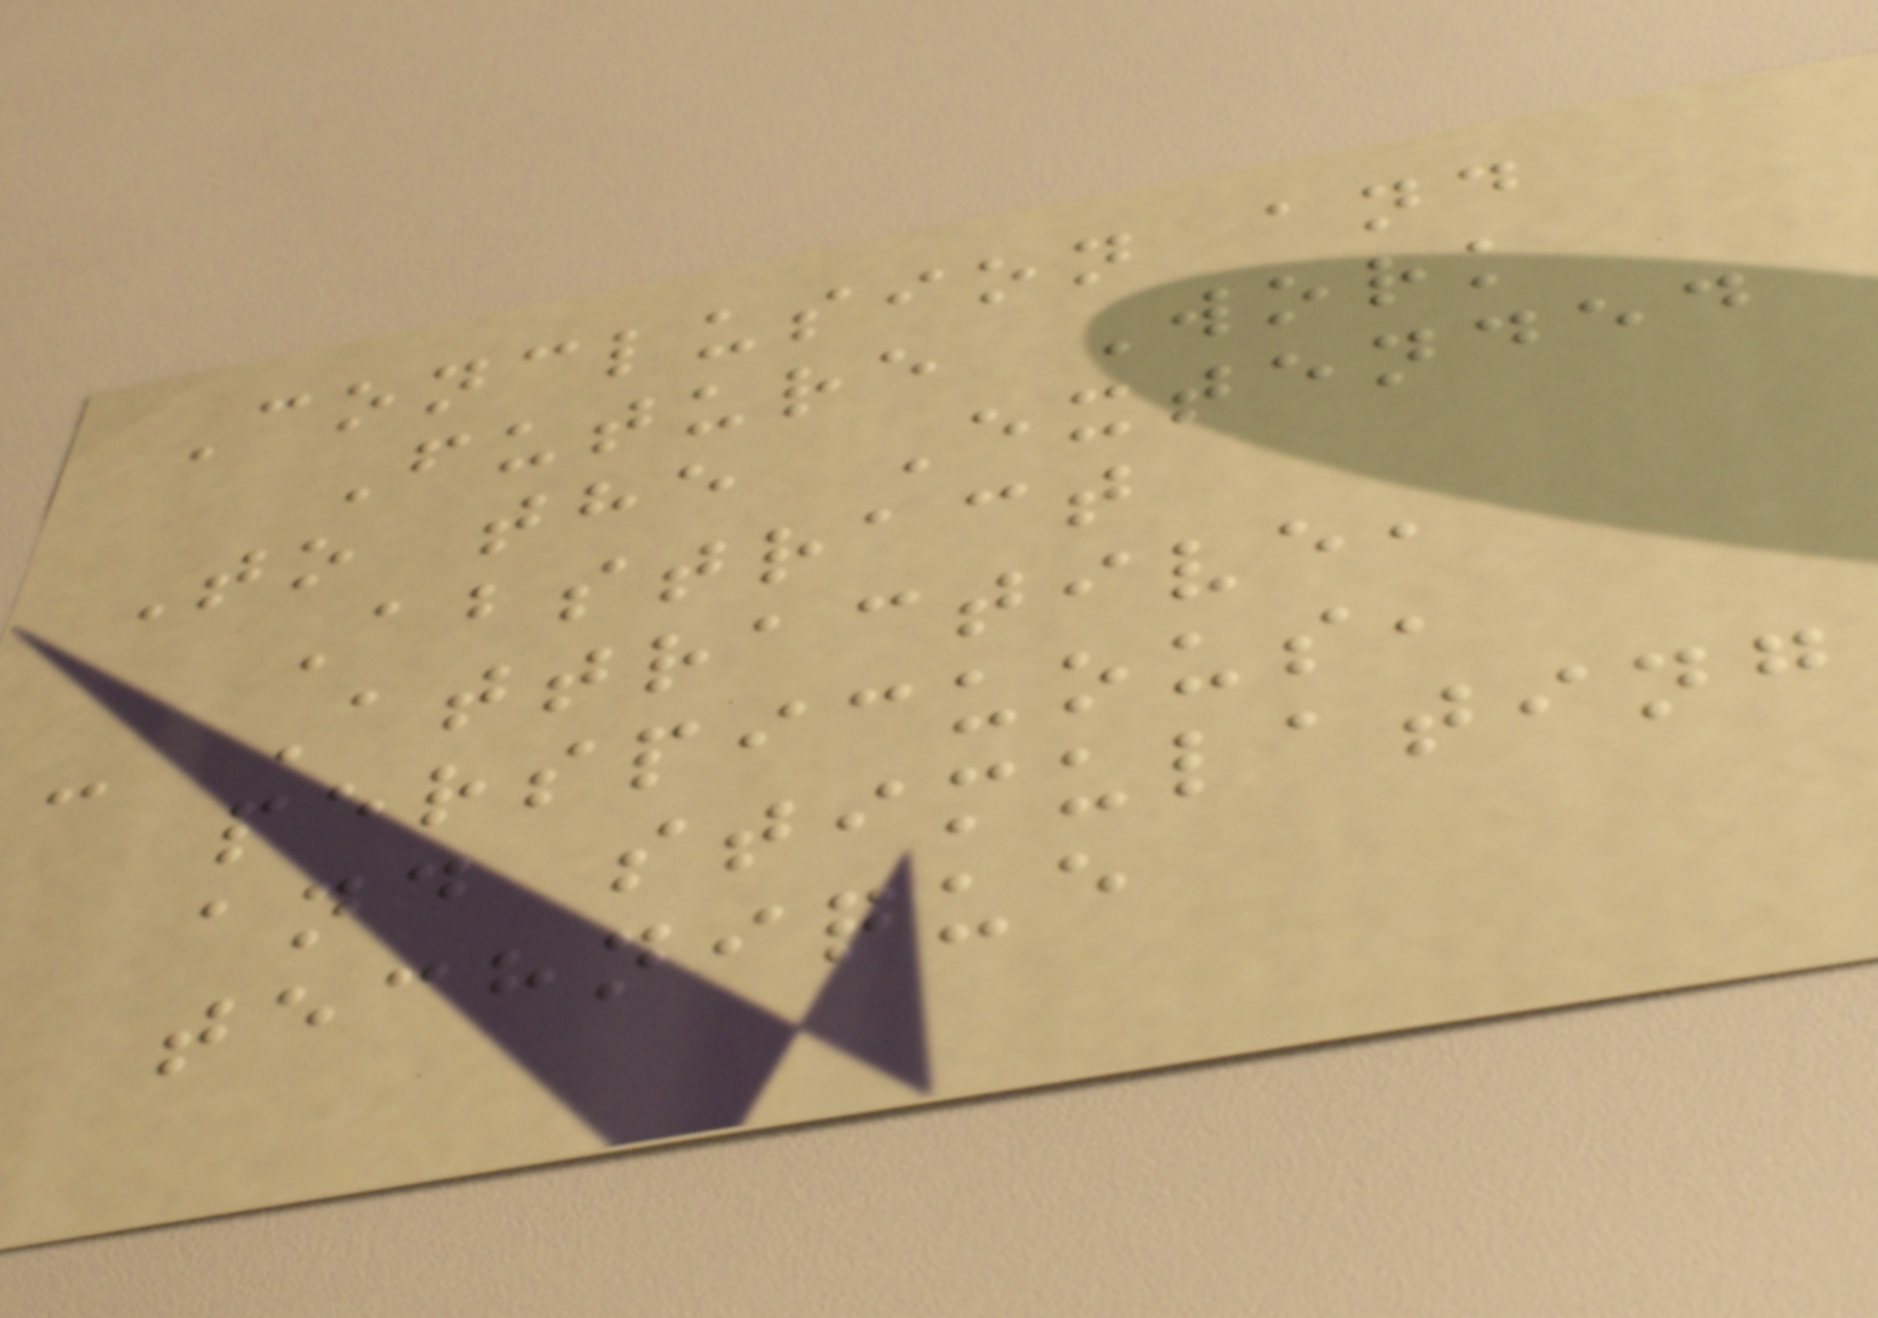Conclusion and
Future Work
To the Extended
Abstract
- Attractive,
perspicuous,
and stimulating
technique
